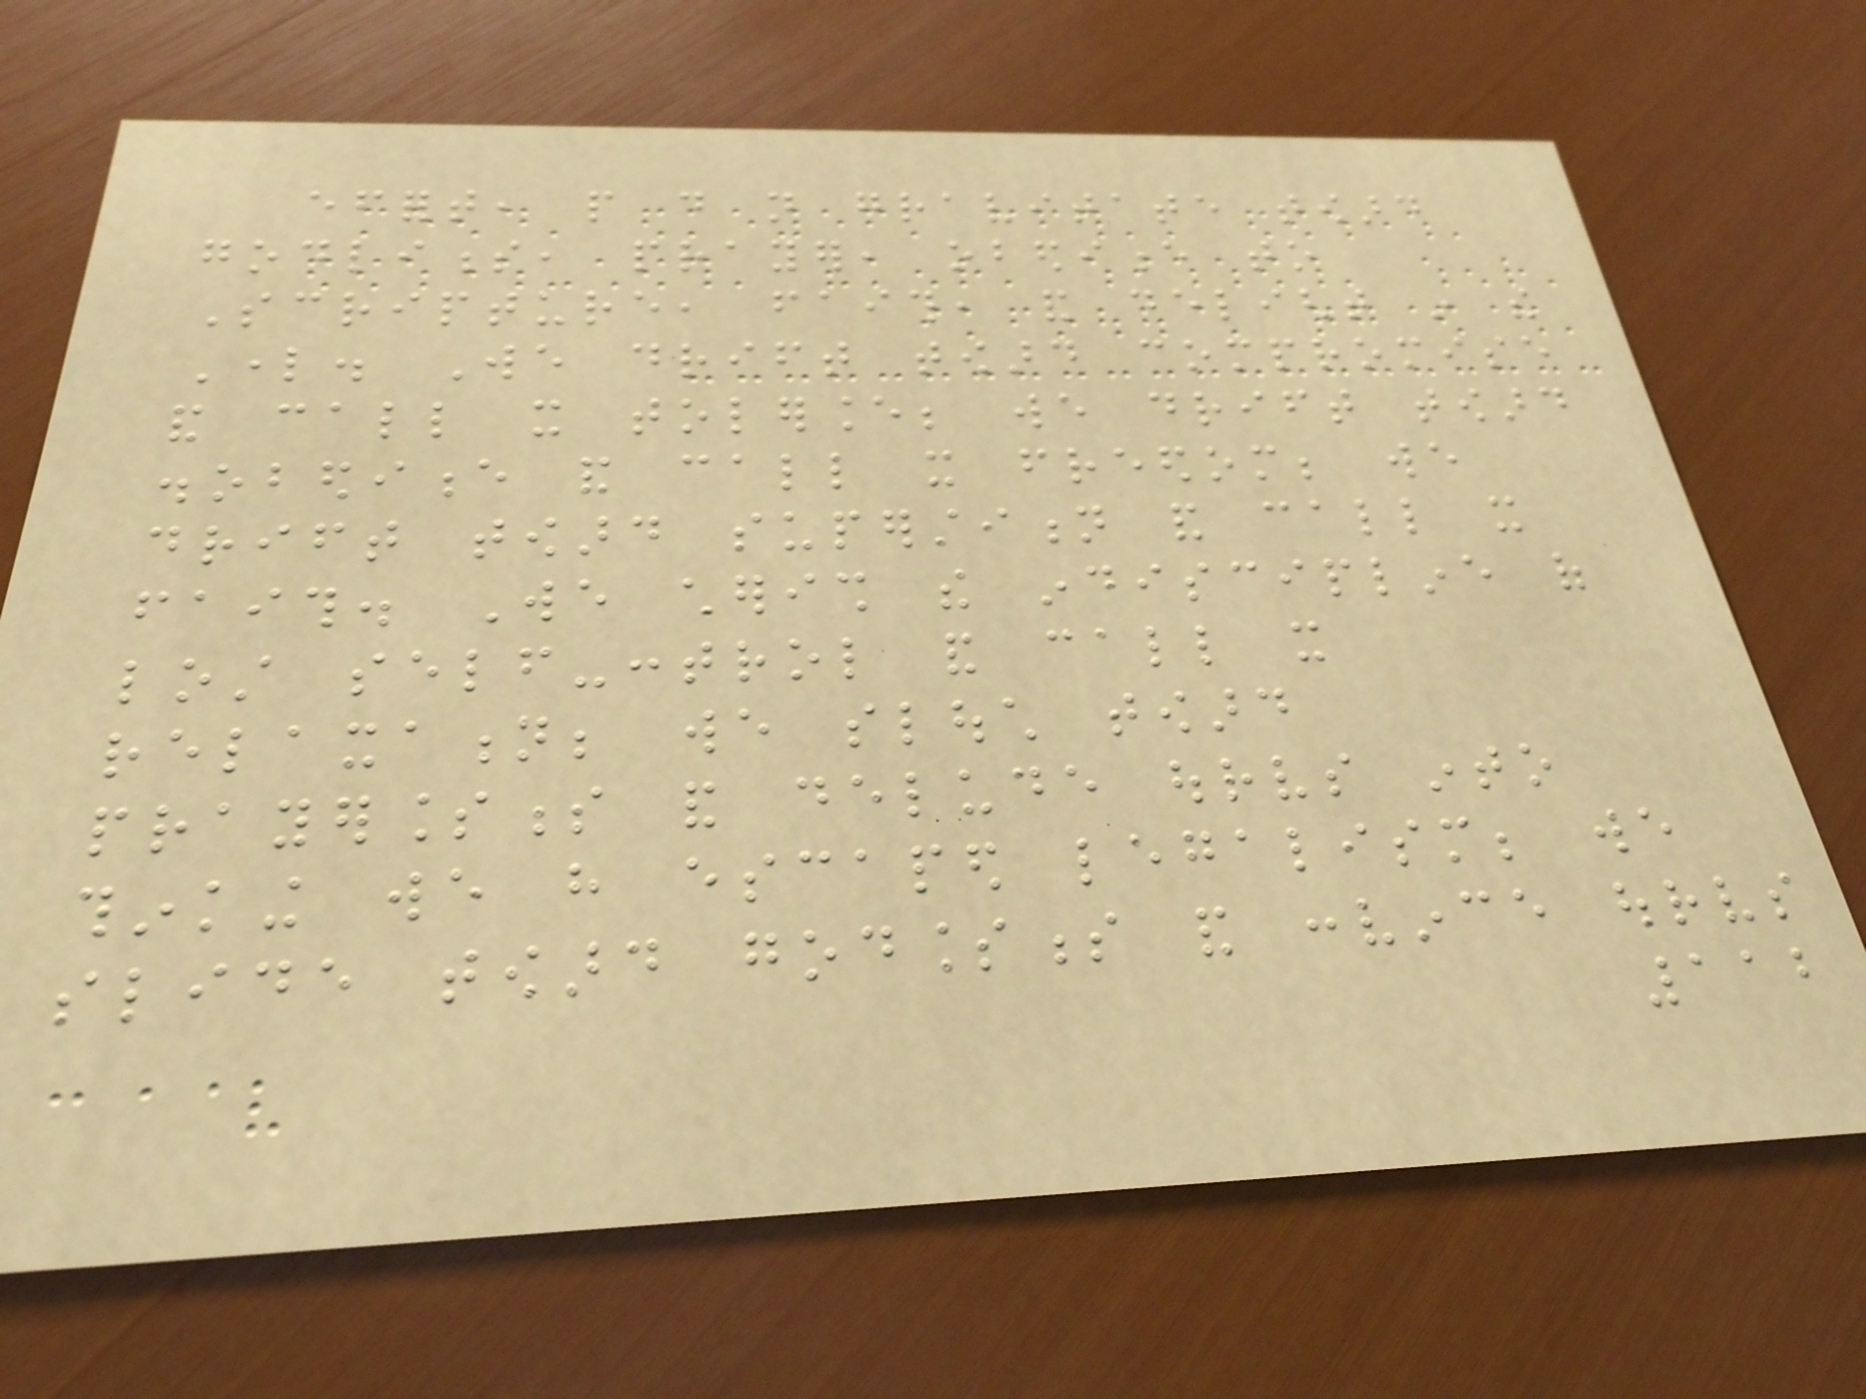effort, people do not gravitate toward
godliness, prayer, obedience to
Scripture, faith, and delight in the
Lord. We drift toward compromise
and call it tolerance; we drift toward
disobedience and call it freedom; we
drift toward superstition and call it
faith. We cherish the indiscipline of
lost self-control and call it
relaxation; we slouch toward
prayerlessness and delude ourselves into
thinking we have escaped legalism; we
slide toward godlessness and convince ourselves
112
